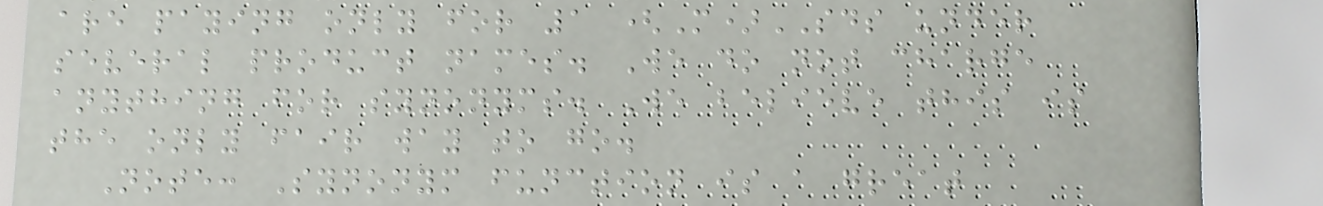are paying only for 1 (M)SDS under
several product names. We do not charge
anything for synonyms. We believe this is
the only fair way to go.
Note: Synonym function is a great
